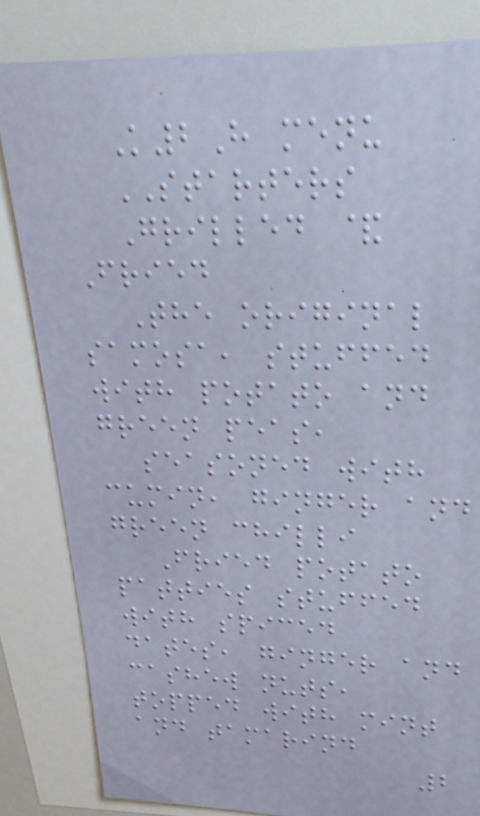K2H menu
STARTERS
Grilled &
Fried
The original
samosa, stuffed
with potato and
green peas,
seasoned with
cumin, ginger and
green chilli
Fried potato
patties stuffed
with spiced
dates, ginger and
cashew nuts,
topped with mint
and tamarind
2
